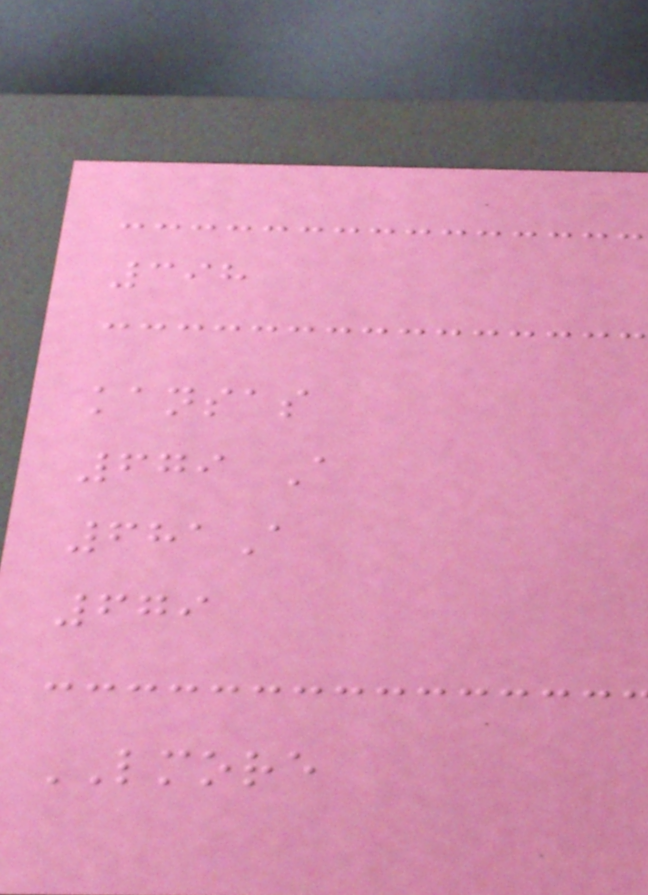398
kansas
679 A
681A
679
LMORE
